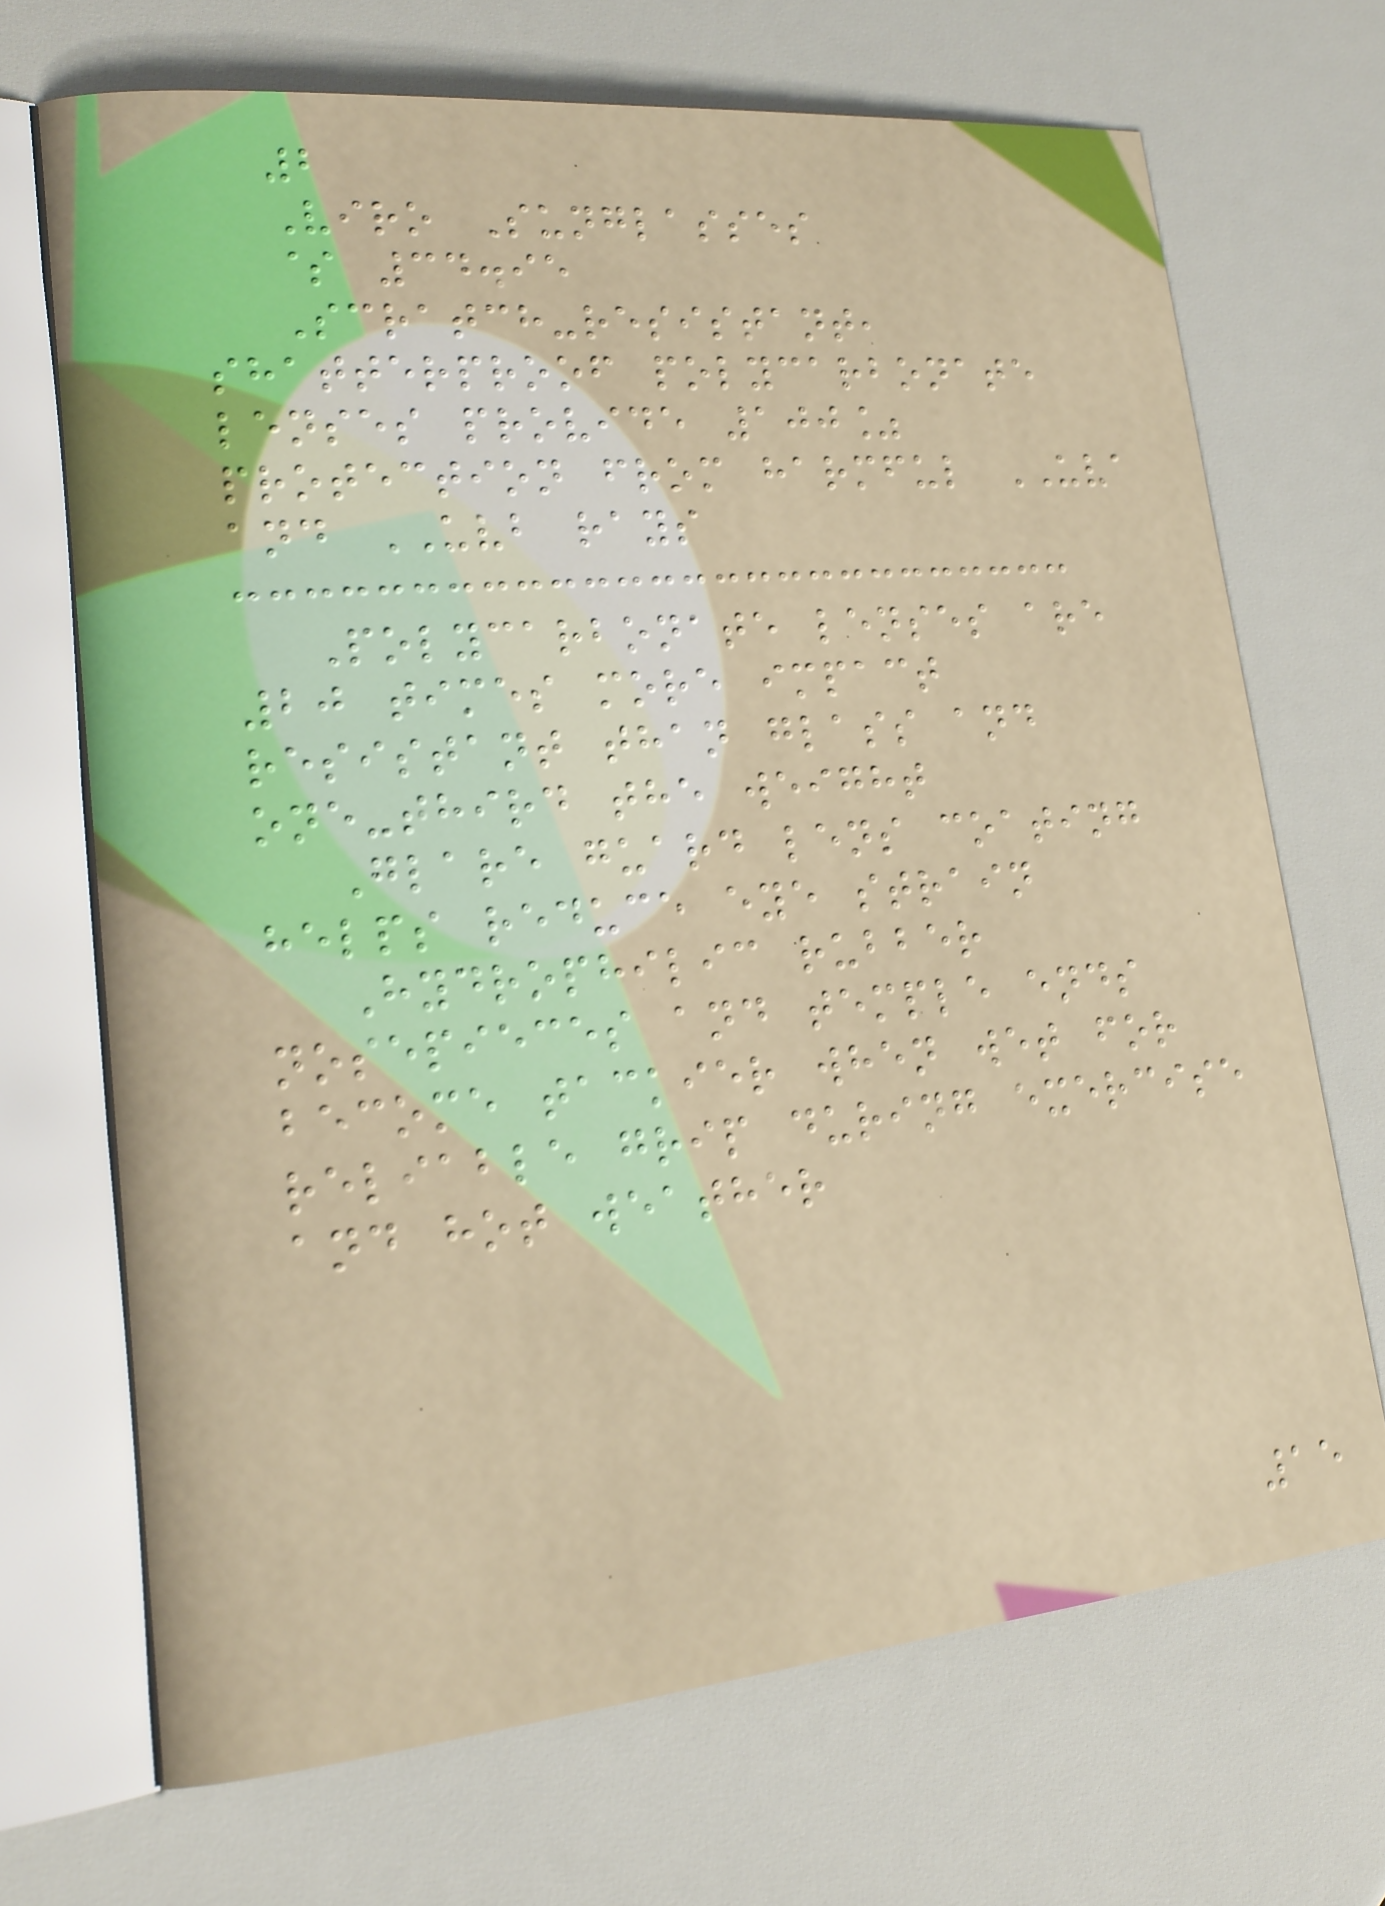2
Viro Sunglasses
$ 34.95
Scratch-resistant,
shatterproof polycarbonate
lenses provide 100%
protection from harmful UVA
and UVB rays
Polycarbonate lenses are
20 times more impact
resistant than glass and
one-third the weight
Glare guard lens coating
helps reduce eye strain
Hydrophilic rubber
nosepieces and temple ends
become tackier when wet for
reliable grip during exercise
and hot weather
15
